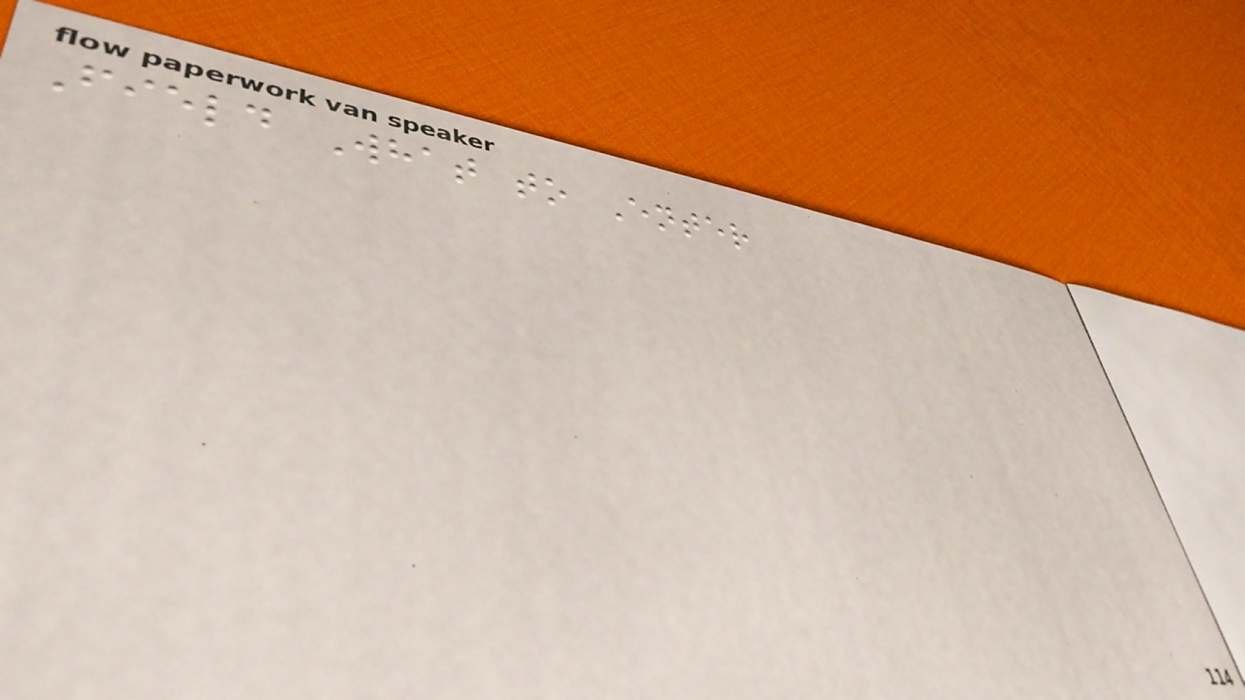Field What to Enter
